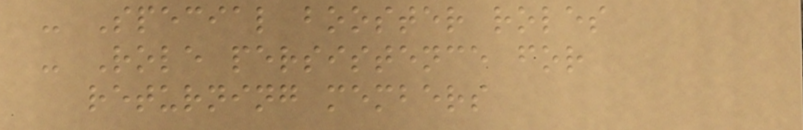- Special booster roles
- Role persistence for
returning members
